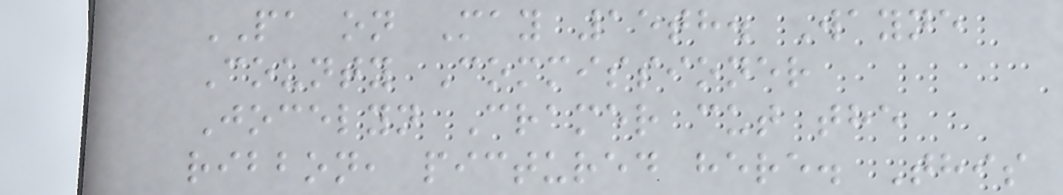PA on May 15th. Wayne
County Commissioner
Jocelyn Cramer cut the
ribbon, pictured here. This
